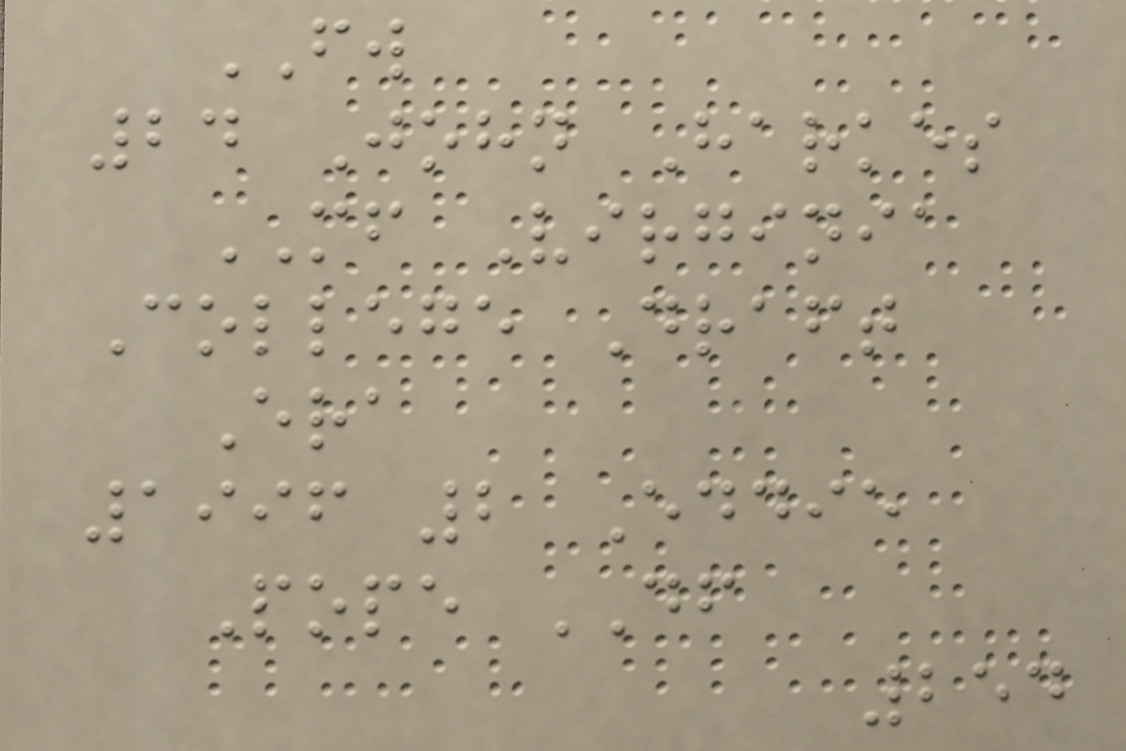FW
24 John Harkes
MF Virginia
College Draft
Era
1996 2 Eddie
Pope DF
254
